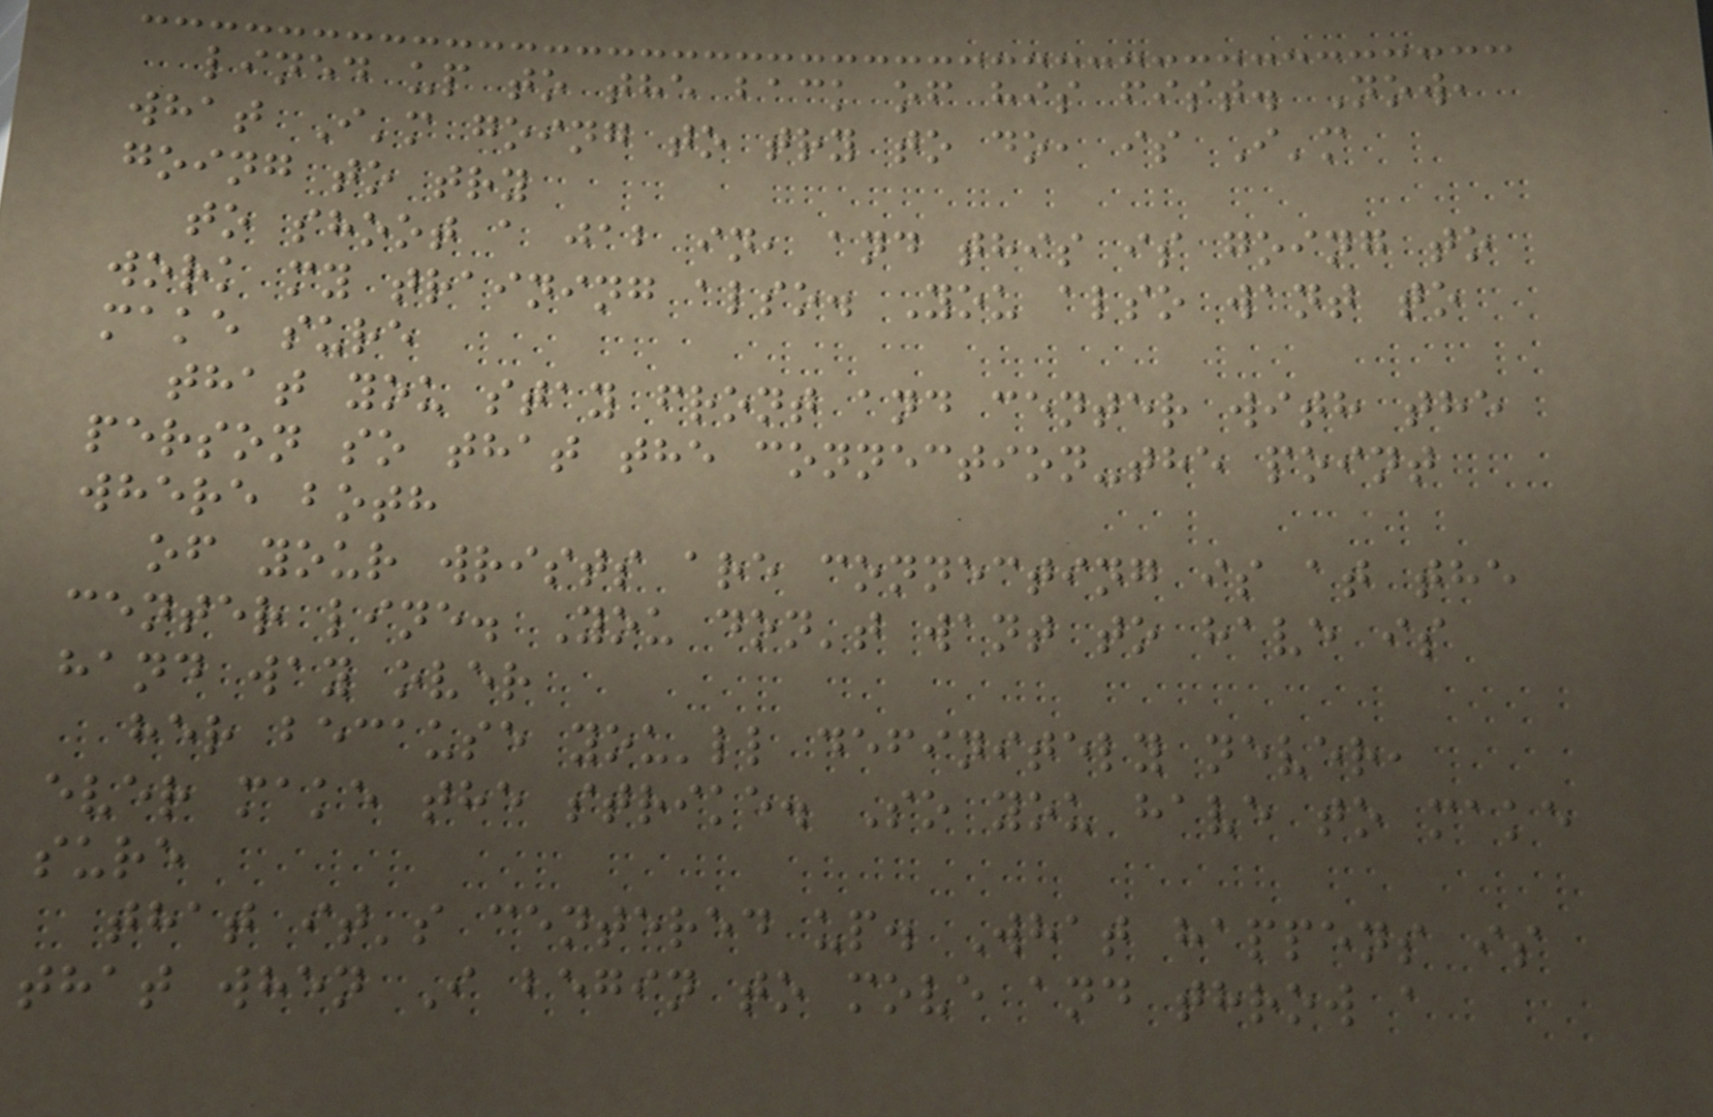lined up to the back of his fist. Now,
what I'm going to try to do, is I'm
going to try
to shoot a jab in, and this is going to
work my training also. You also want to
make sure
that you stay front and center with the
person so that the connection-the point
where both
of your wrists are connecting is at the
center line. You don't want to have is
hand way over
her because you'll definitely never,
ever make the strike. So you have to make
sure
that it's centered up. What happens is
that when I begin to move and throw a
